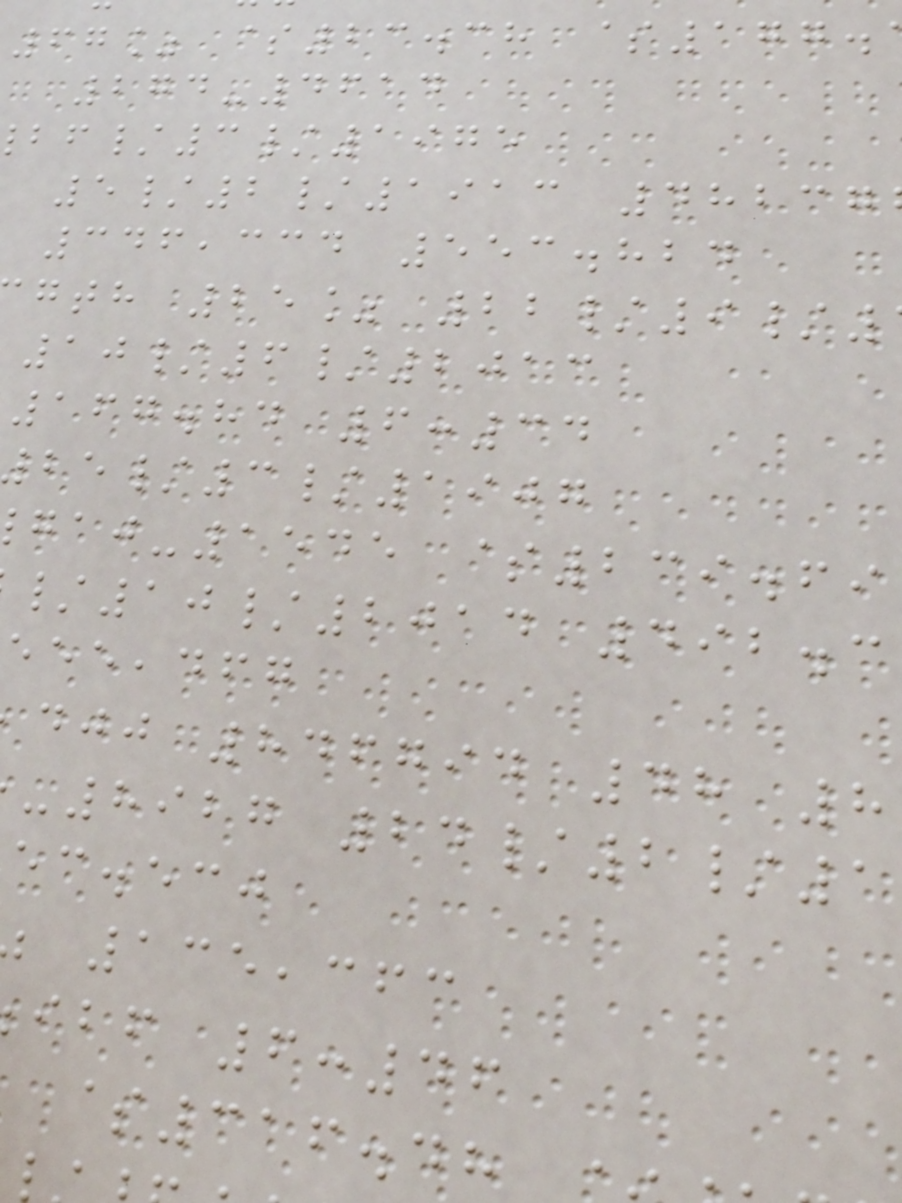67% $23.38 $177.
274-4614
/3/1975
5/2/1913 48237
346,334 553.824
gth 25% 22/9/
10/6/2013
167.84 6:34
/3/1907
-1545 $239.69
/10/2014 492.3
,dfg
djj 846794 48 8
-8927 24/2/1
ec.ecj
135,363
ibf 6:46
$316.48
